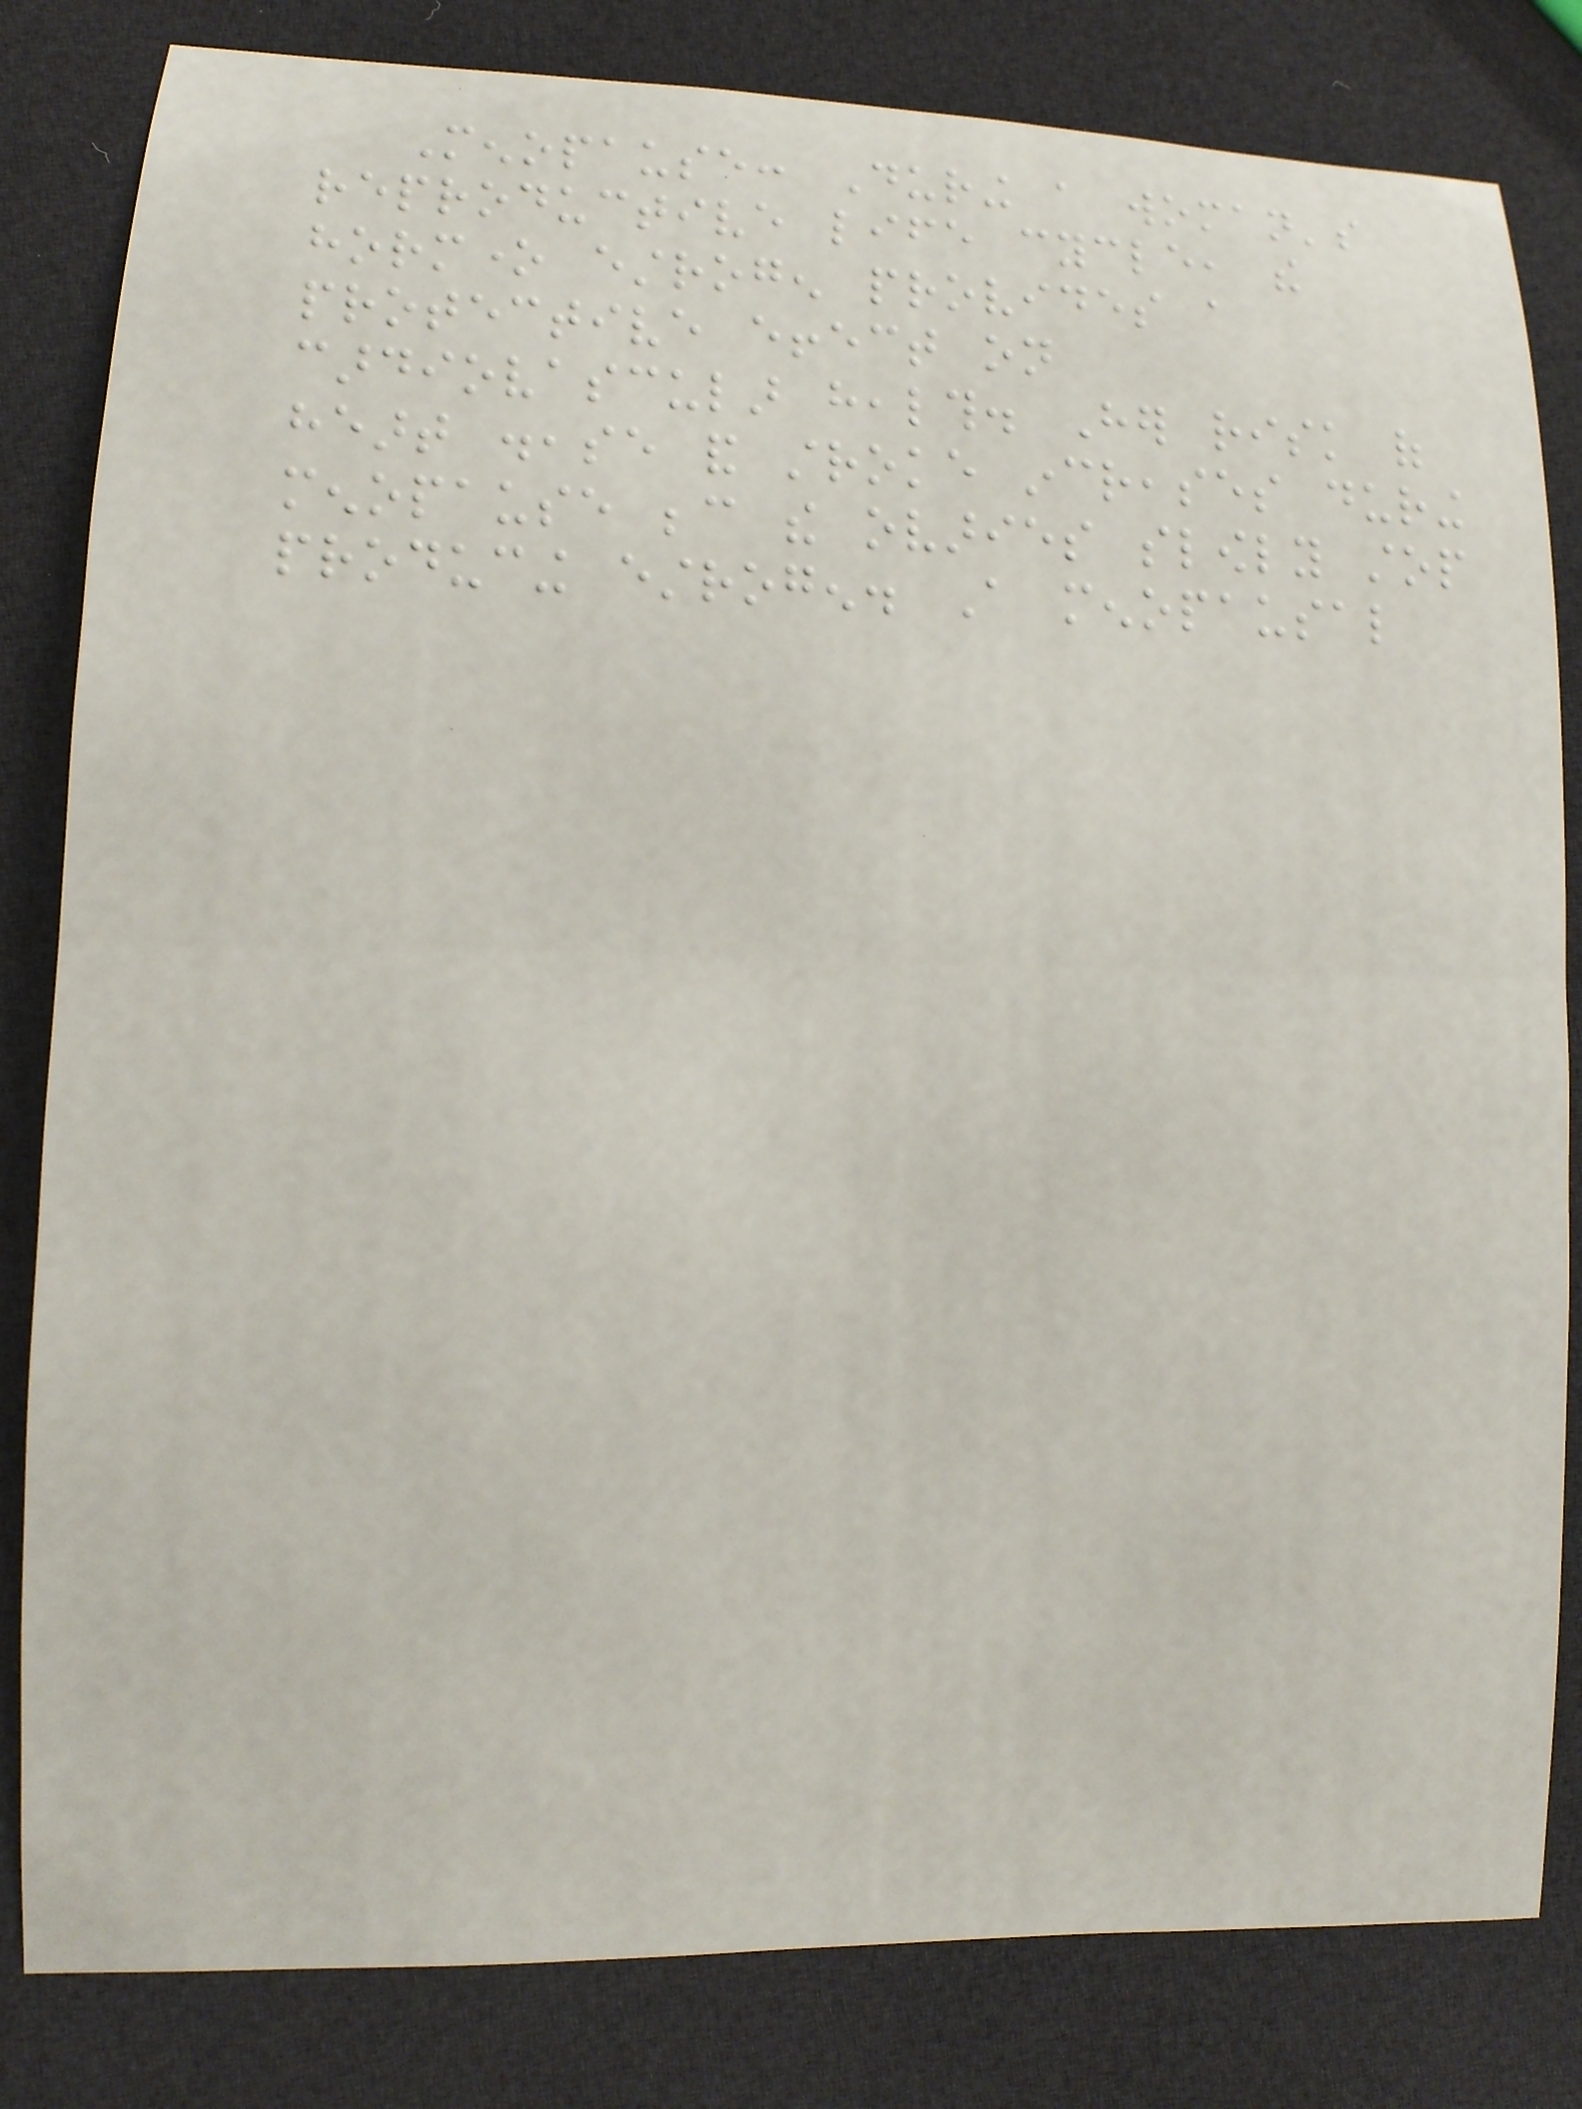Menopause: During a woman's
reproductive life cycle, the
hormone estrogen provides a
protective effect on
cardiovascular health. Her risk of
heart disease and stroke increases during
menopause because the ovaries slowly stop
producing estrogen. A menopausal
